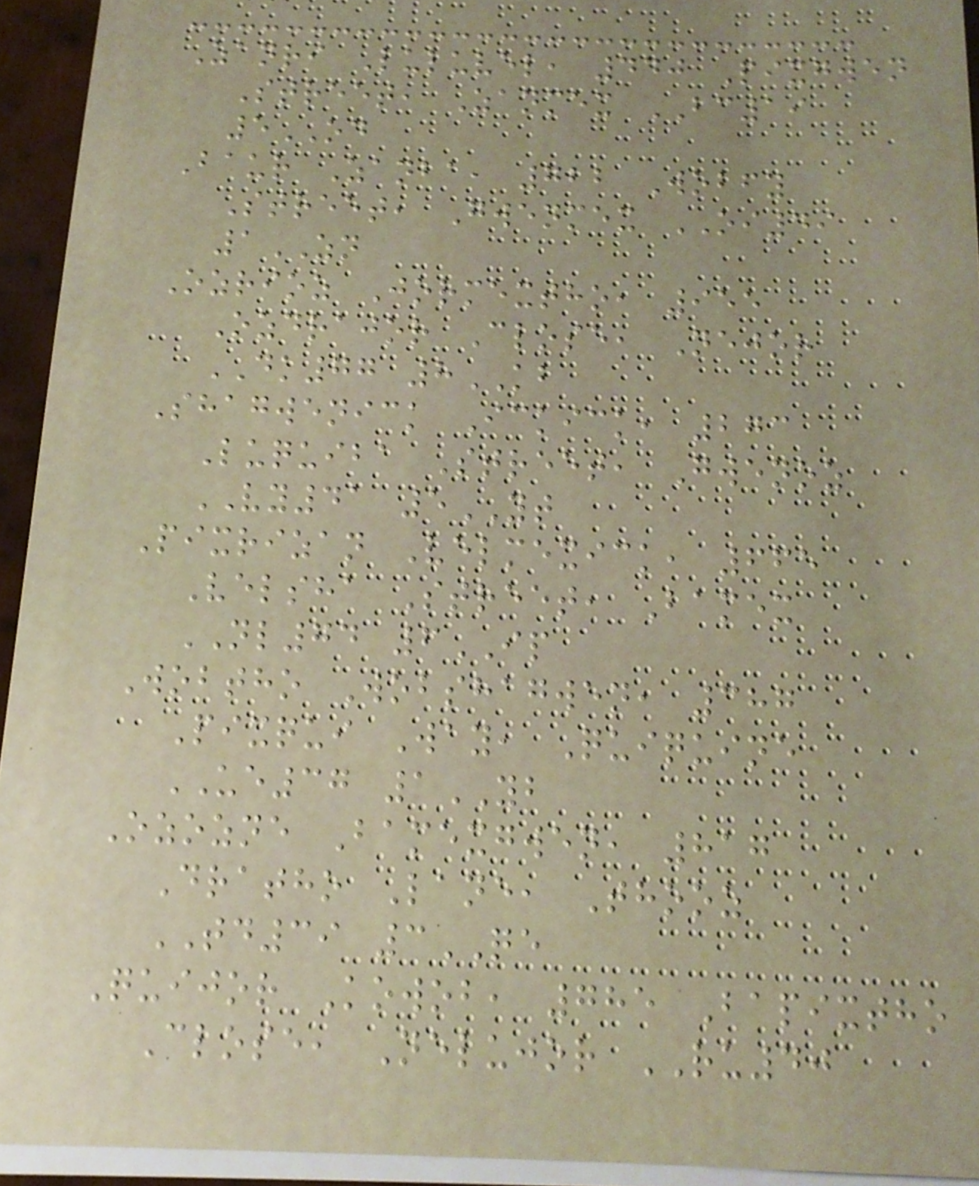Zanri Luluvel, 440 Pixgwen
Street, Zanmex BC19
5OD
Baur Zanba, 722 Wobfy
Street, Gwenmex OI49
1ZN
Ozrioz Jormextho, 955
Ozdrajor Close, Nejor
DK77 8KB
Shagwenick Ickick, 273
Luquiba Street, Gwenoz
VY41 5YT
Pixrizan Velmexick, 665
Velsha Street, Bamex
NL74 6IP
Wobtho Wobshagwen, 387
Pixqui Way, Quiquine
UE37 1YB
Ozozne Bamexgwen, 817
Dratho Lane, Thooz
TD39 3QE
Quijor Kowob, 785 Bapixtho
Close, Nelujor RU40
